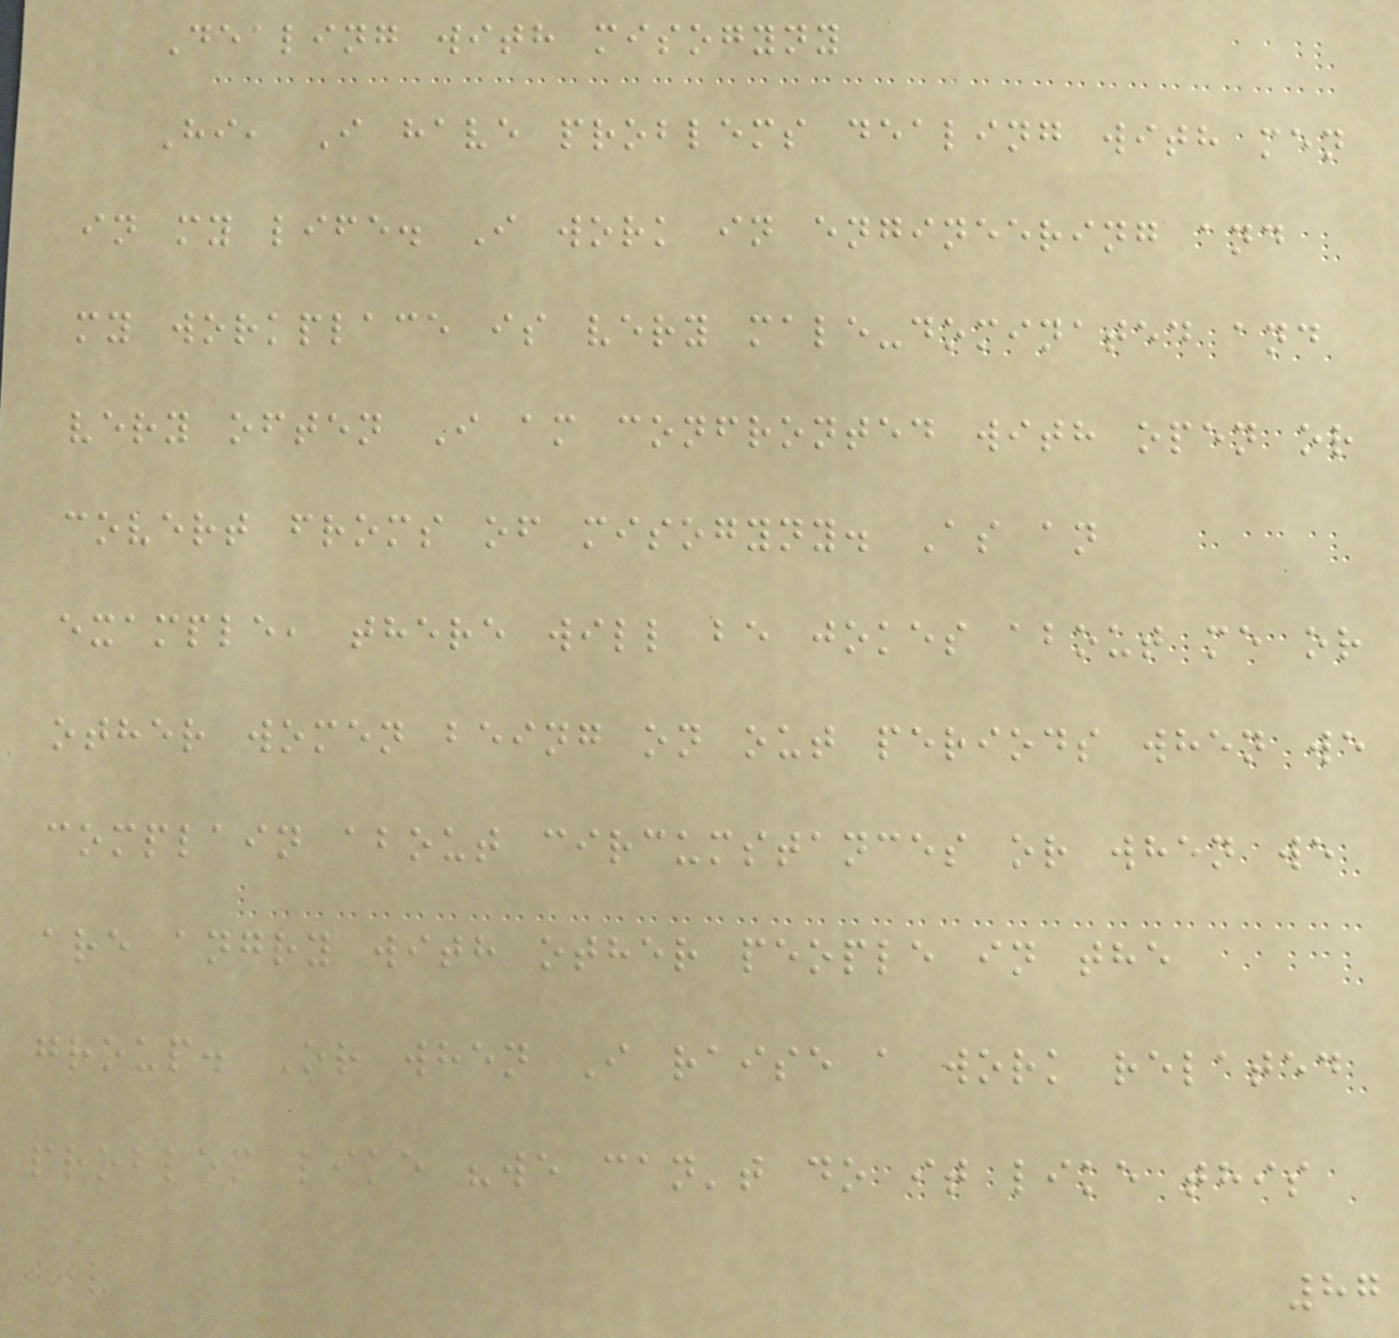Dealing with misogyny
Hi, I have problems dealing with men
in my life. I work in engineering and
my workplace is very male-dominated and
very often I am confronted with open or
covert froms of misogyny. As an
example, there will be jokes about me or
other women being on out periods when we
complain about circumstances or when we
are angry with other people in the
group. Or when I raise a work related
problem like "we can't do it like this
87
